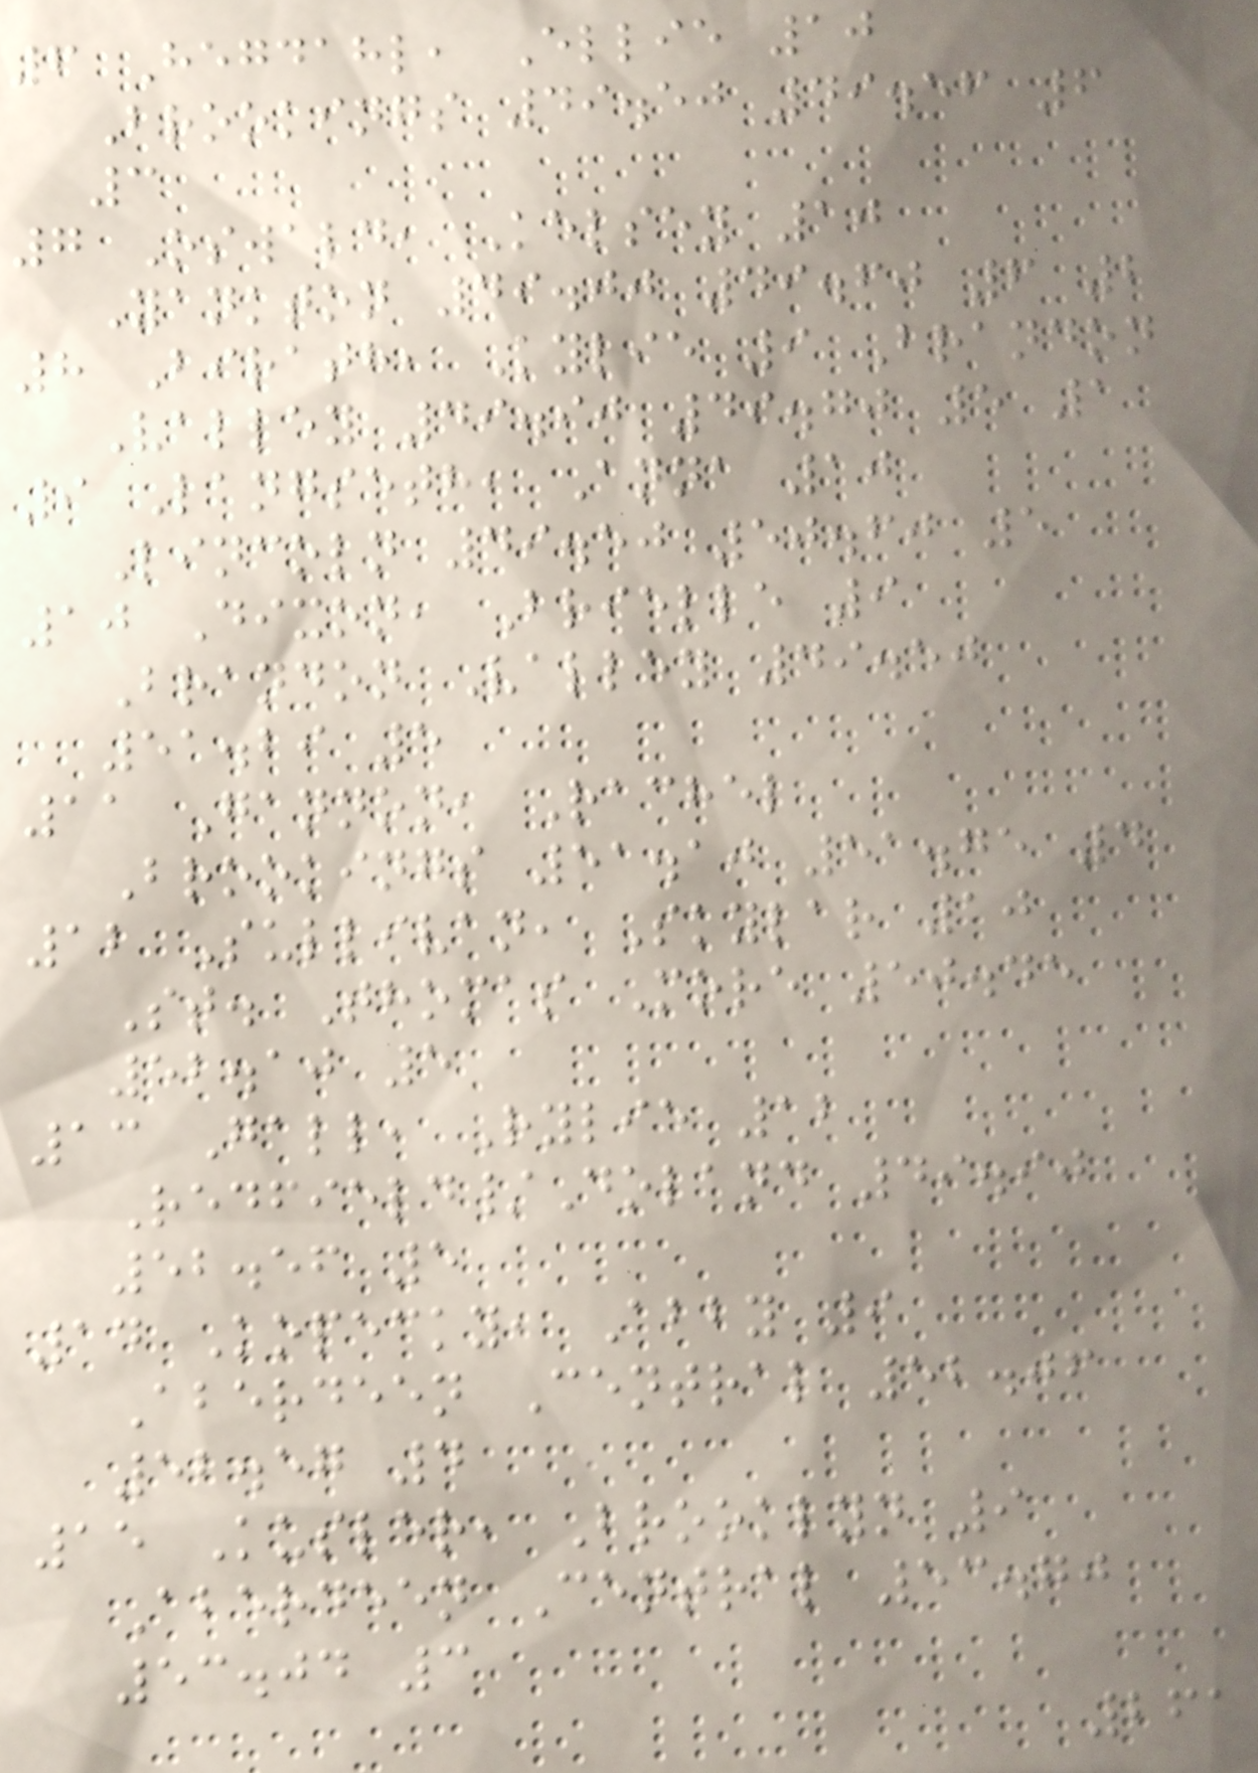6 Hegdahl, Ellie 10
Brookings 49.50 49.56 6
3
7 Oswald, Kelsey 10
Yankton 49.00 49.60 6 2
8 Birath, Kylie 9 Brandon
Valley 49.90 49.70 5 1
9 Langseth, Anna 10
Lincoln 49.50 50.60 5
10 Dixon, Brielle 9
Brandon Valley 49.50
51.29 5
11 Gannon, Rachel
Brookings 51.10 51.75 4
12 Sullivan, Skylar 10
St. Thomas More 50.45
52.10 5
13 Gall, Rylie 12
Redfield/Doland 49.90
52.56 5
14 Kopecky, Abby 9
Aberdeen Central 52.06
52.57 4
15 Kusler, Brooklyn 9
Aberdeen Central 53.70
53.04 3
261
